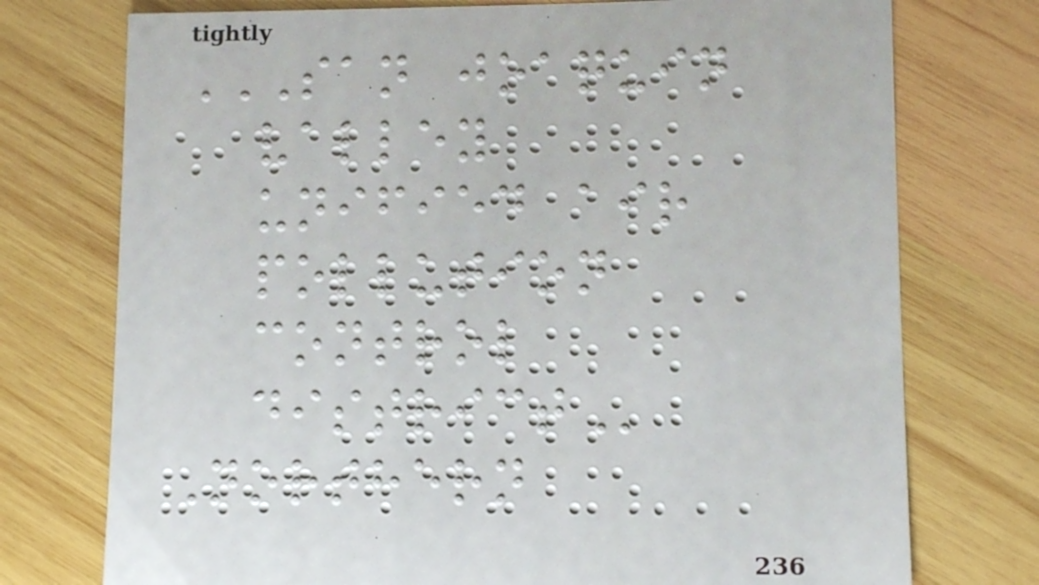SAN JOAQUIN
VALLEY
UNIFIED AIR
POLLUTION
CONTROL
DISTRICT
Northern
